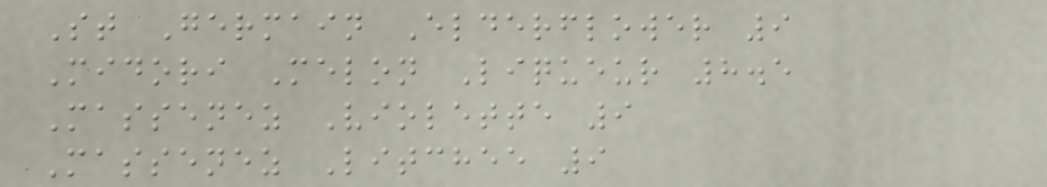St Germain Elderflower 9
Midori Melon Liqueur 8.5
Massenez Violette 9
Massenez Litchee 9
